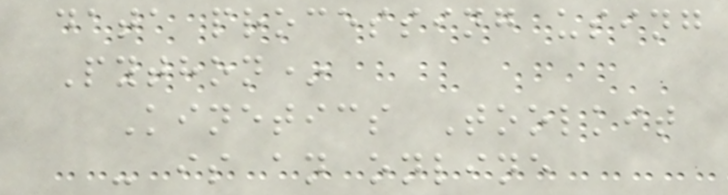data processing using
Python*
Kinetics Toolkit
- is an online
